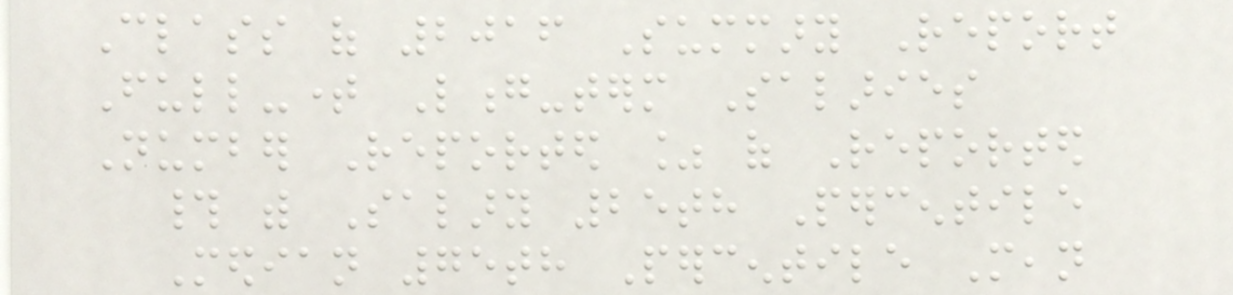Class of 2016 Summary Report
Full-time Long-term Salaries
Number Reported % of Reported
# with Salary 25th Percentile
Median 75th Percentile Mean
